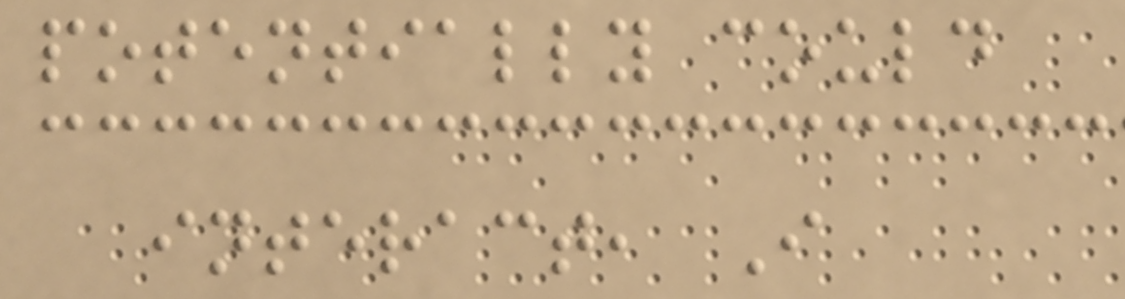potentially could
interact, I
